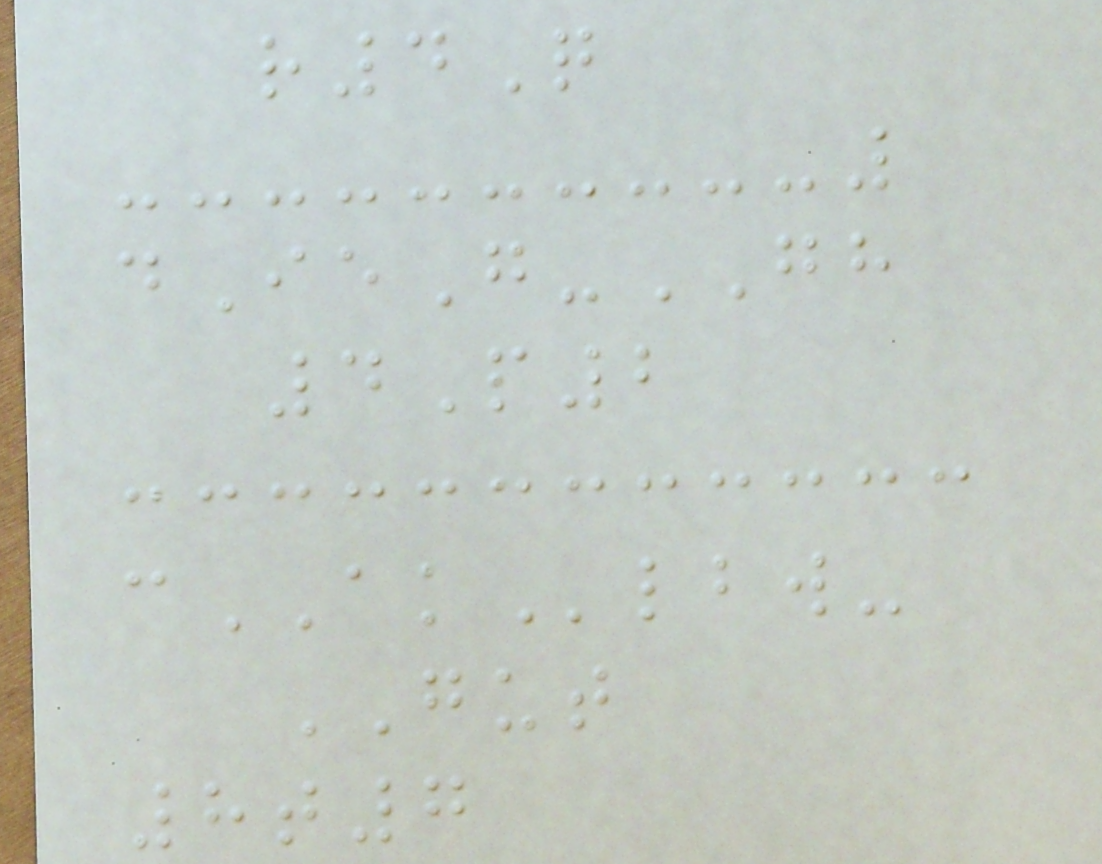r4Q
dIeG-GH
4P2
cAKlbw-
GUT
8t7
